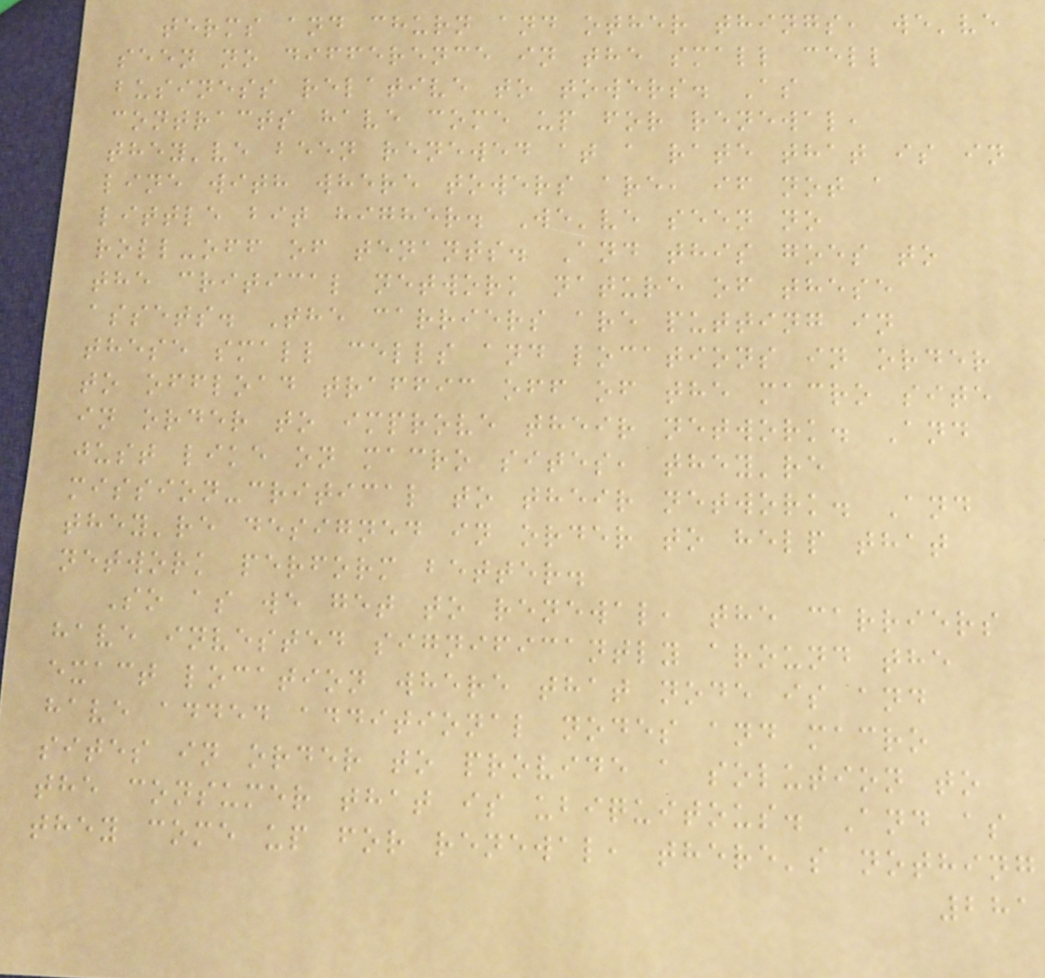terms and churn and other things, we've
seen no difference in the small cell
business relative to towers. As
contracts have come up for renewal,
they've been renewed at a rate that is in
line with where towers are, if not a
little bit higher. We've seen no
roll-off of tenants. And this goes to
the critical network nature of these
assets. The carriers are putting in
these small cells and locations in order
to offload traffic off of the macro site
in order to improve their network. And
just like on macro sites, they're
mission-critical to their network. And
they're designed in order to help that
network perform better.
So as we get to renewal, the carriers
have invested significantly around the
exact location where that node is and
have added additional nodes and macro
sites in order to provide a solution to
the consumer that is ubiquitous. And as
they come up for renewal, there's nothing
281
